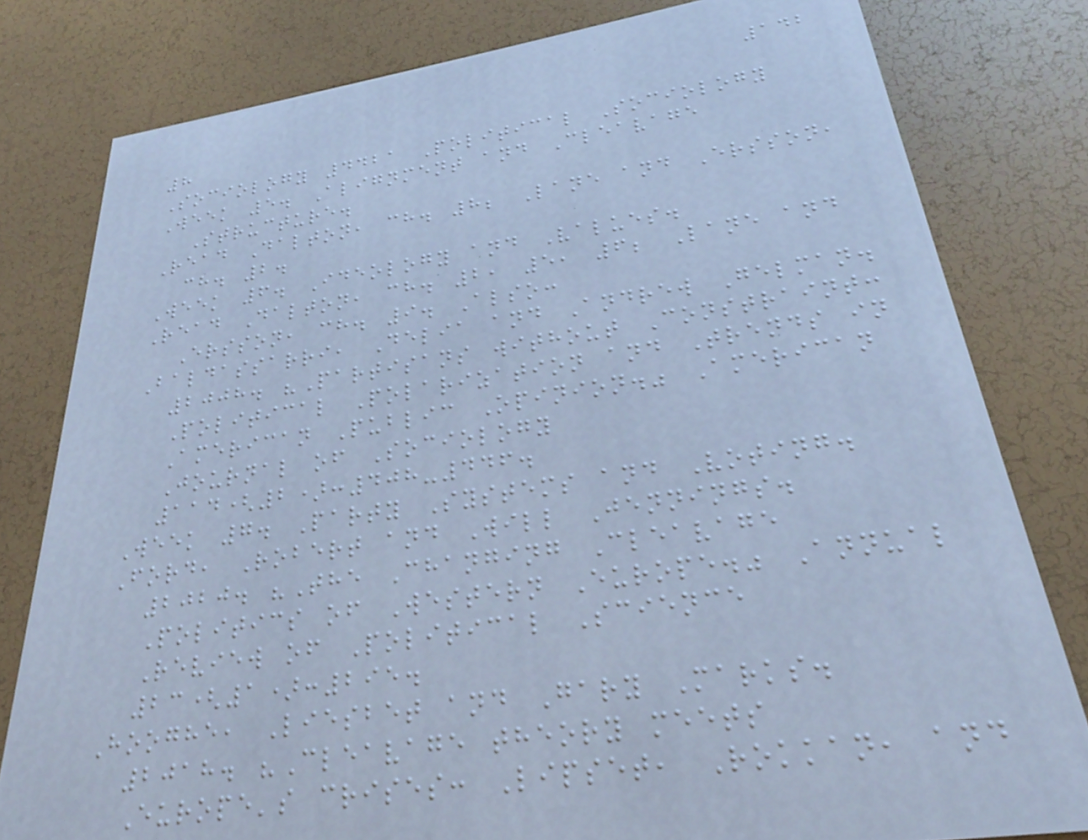142
8
Sociology 4421 Political Sociology
Week 5. Alignment and Cleavage
Structure.
Read Dalton, ch. 8; Lane and Ersson,
ch. 2.
Week 6. Ideology and Values.
Read Dalton, ch. 2, 5, 6; Lane and
Ersson, ch. 9. Also:
Baldassarri, Delia and Andrew Gelman.
2008. "Partisans without Constraint:
Political Polarization and Trends in
American Public Opinion." American
Journal of Sociology
114(2):408-446.
Week 7. Party Systems and Voting.
Ford, Robert and Will Jennings.
2020. "The Changing Cleavage
Politics of Western Europe." Annual
Review of Political Science
23(1):295.
Hooghe, Liesbet and Gary Marks.
2018. "Cleavage theory meets
Europe's crises: Lipset, Rokkan, and
